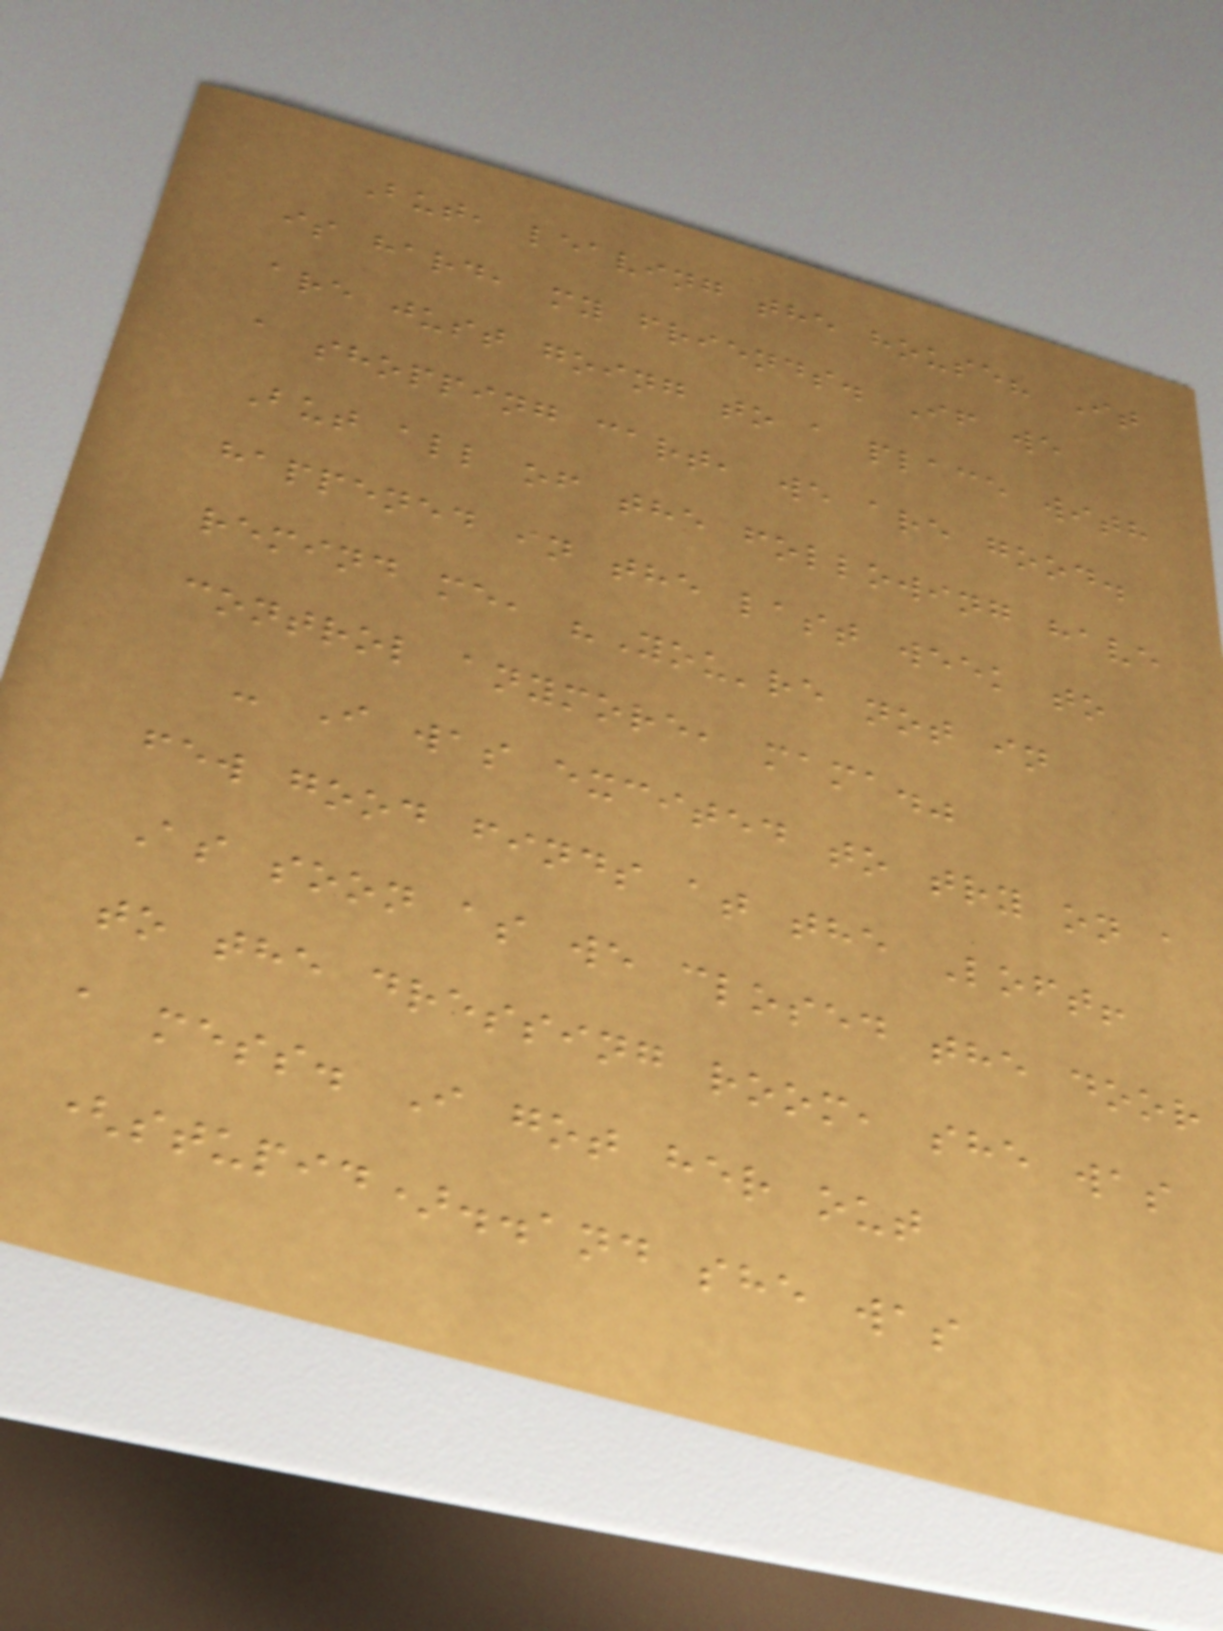But, leaving the house? It
is hard, my friends. If we
are just going to a place with
a shopping cart, we are good.
But all of the following have
happened in the last week to
remind me, "You're not in
control anymore, mama."
- I was excited to try on a
few good finds at the Loft!
As soon as we closed the door
to the dressing room, she was
a mess. I got her out
(stupid)..and she was
